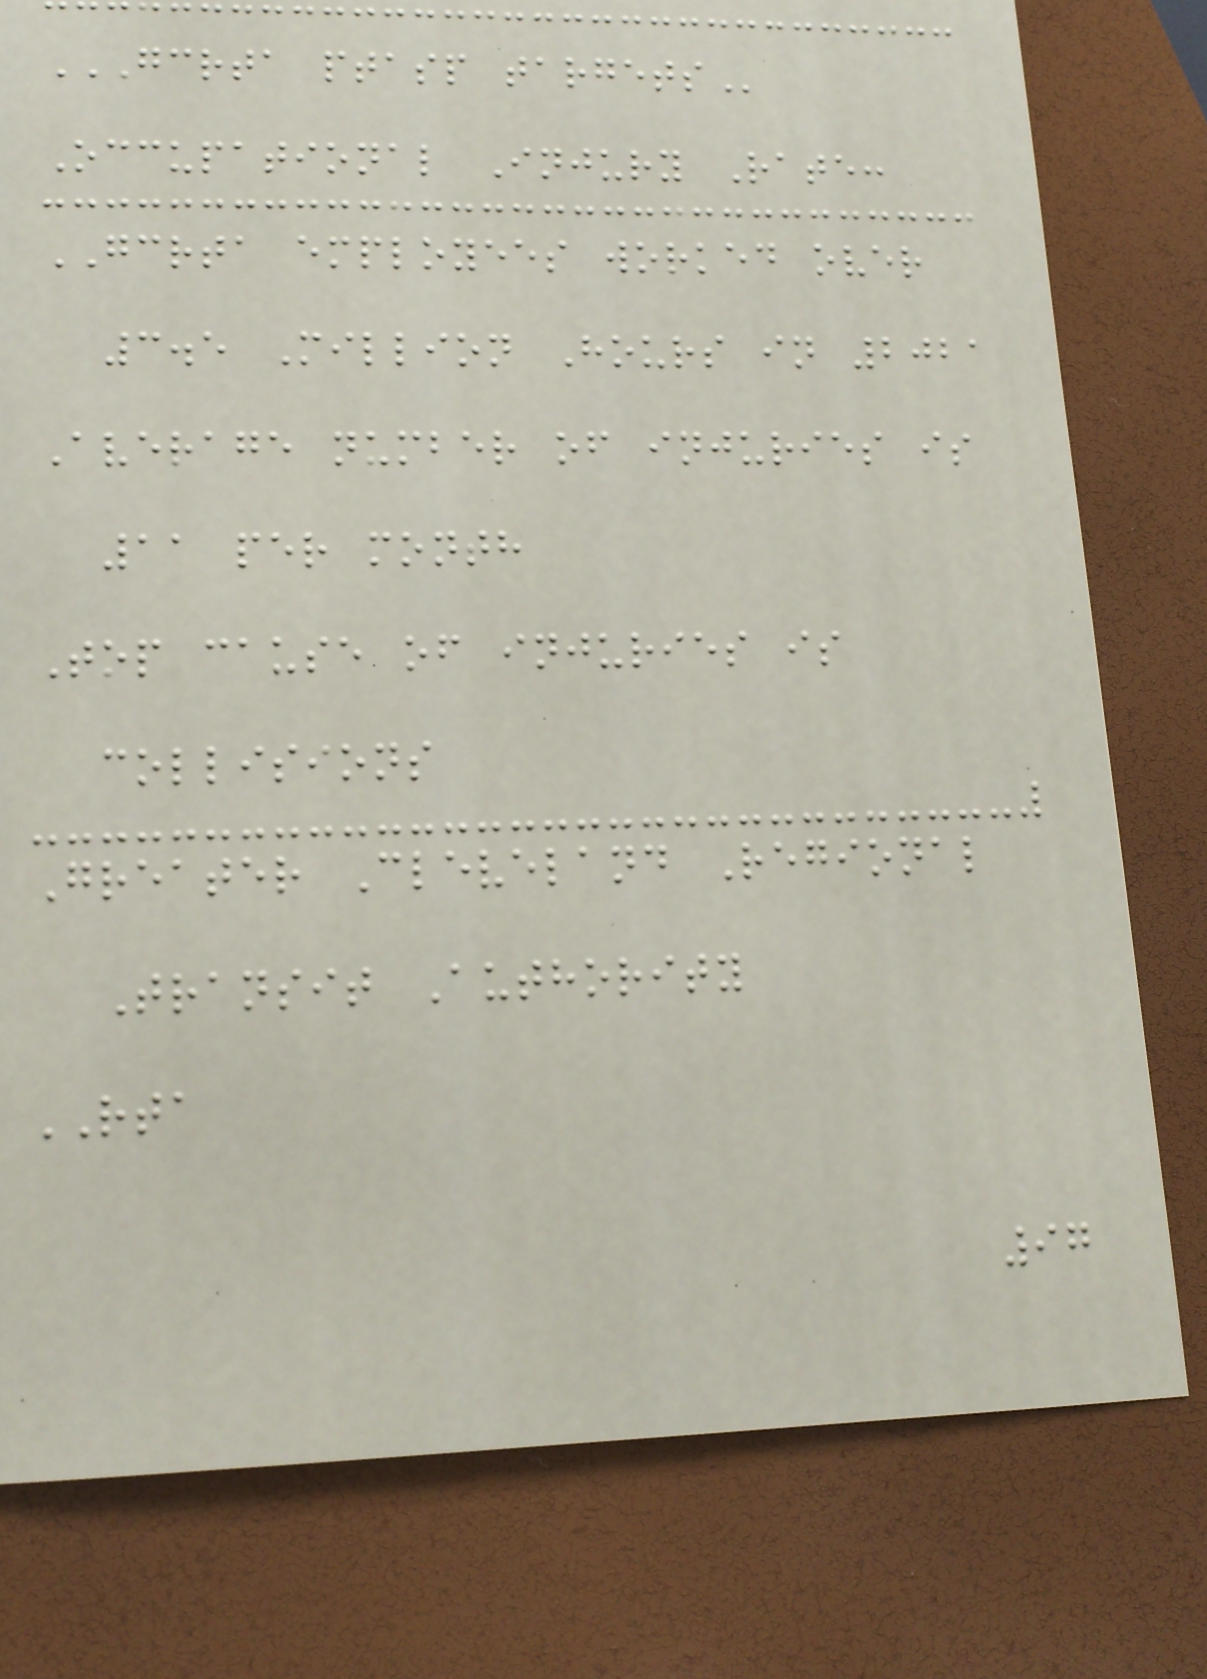GCRTA PTASP TARGETS
Occupational Injury Rate:
GCRTA employees worked over
3.5 Million Hours in 2021
Average number of injuries is
11 per month
Top cause of injuries is
collisions
Greater Cleveland Regional
Transit Authority
RTA
97
